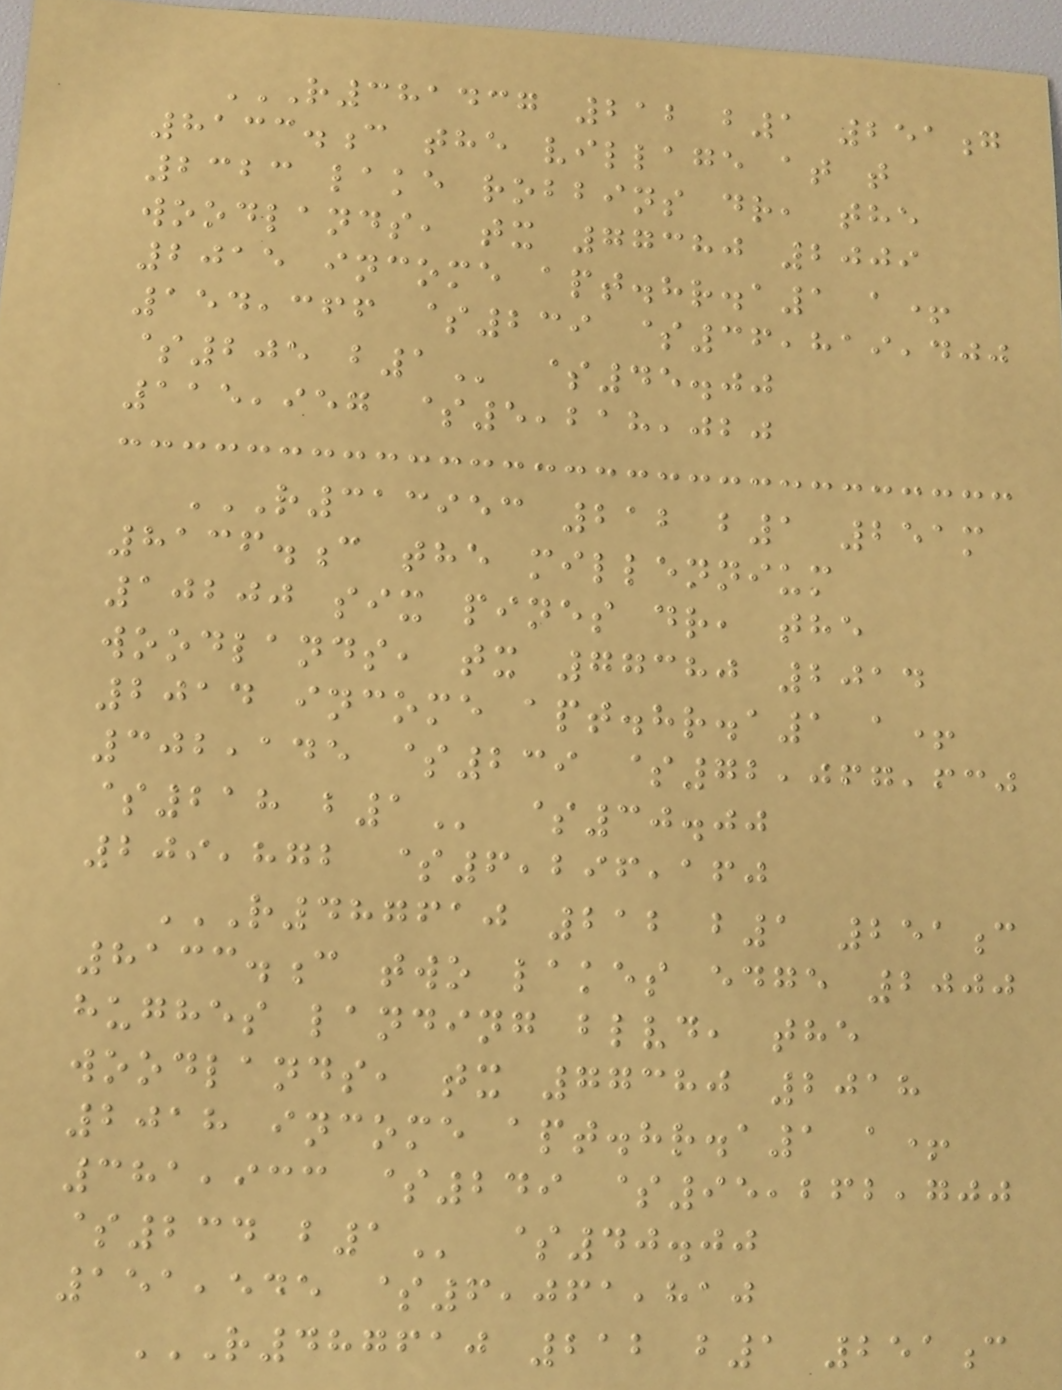R381437 212 B1 251G
8133.C THE VILLAGE AT T
2323 LAKE ROBBINS DR, THE
WOODLANDS, TX 77380 2009
2015 INCOME APT.HR.A1 A+
154,366 $239 $36,819,400
$205 B1 $45.00
115,957 $5,218,020
R313953 212 B1 251M
8136.C THE MILLENNIUM
10200 SIX PINES DR, THE
WOODLANDS, TX 77380 2014
2014 INCOME APT.HR.A1 A+
302,145 $239 $72,067,630
$218 B1 $30.00
209,872 $6,296,160
R487610 212 B1 251C
8133.C TWO LAKES EDGE 2000
HUGHES LANDING BLVD, THE
WOODLANDS, TX 77380 2018
2018 INCOME APT.HR.A1 A+
381,933 $249 $95,262,700
$234 B1 $40.00
151,545 $6,061,810
R487610 212 B1 251C
